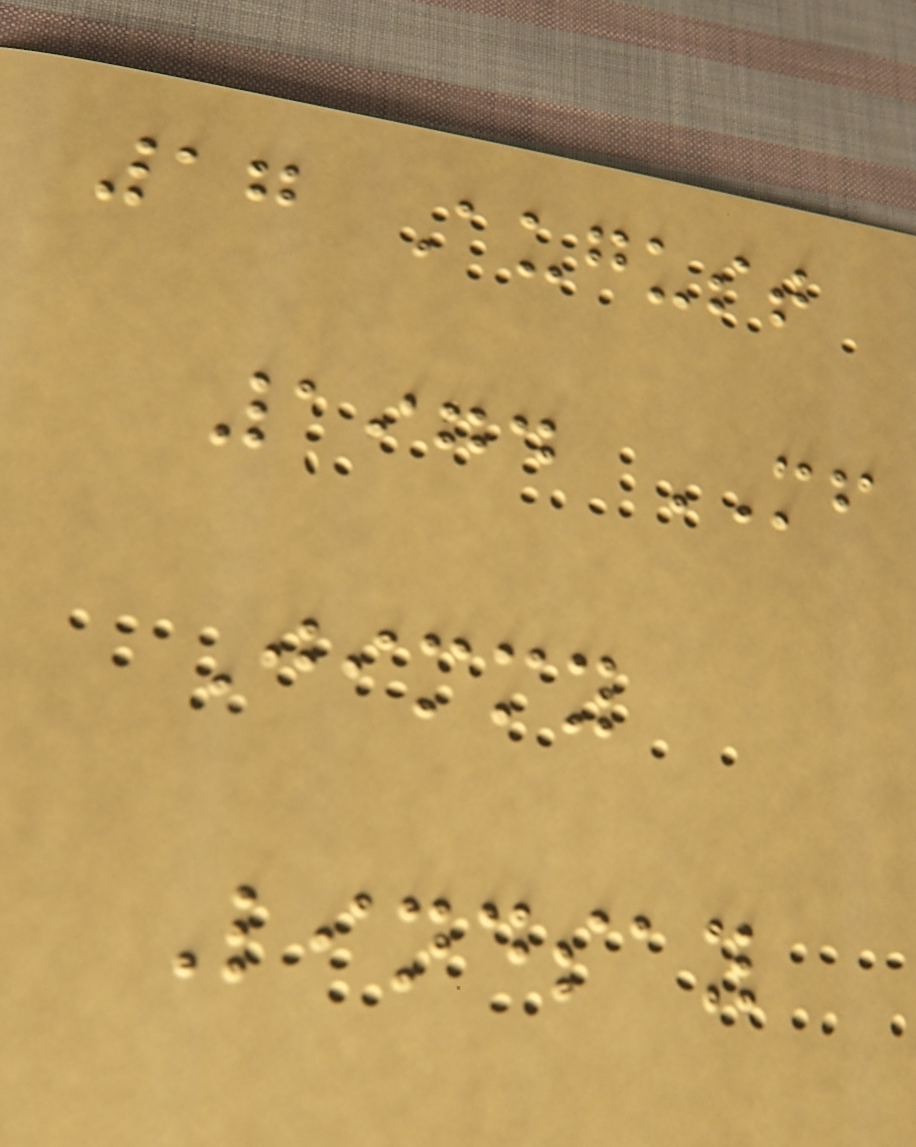17 August
1974 MF
Jimmy
Lindsay
